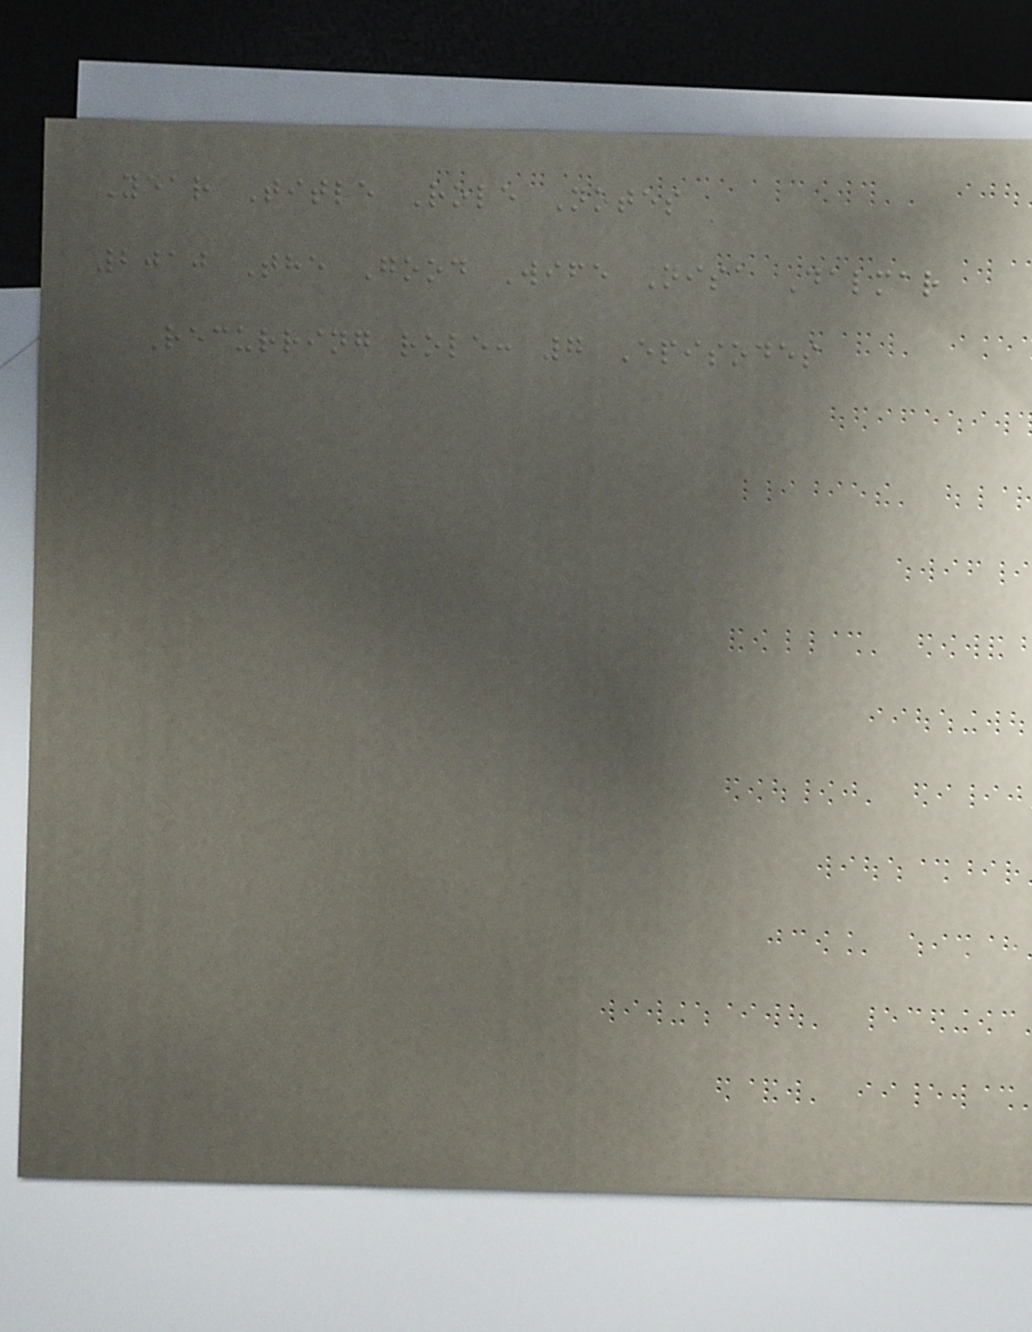Year Title Role Notes
2010 The Good Wife Nisa Dalmar
Recurring role: 7 Episodes
